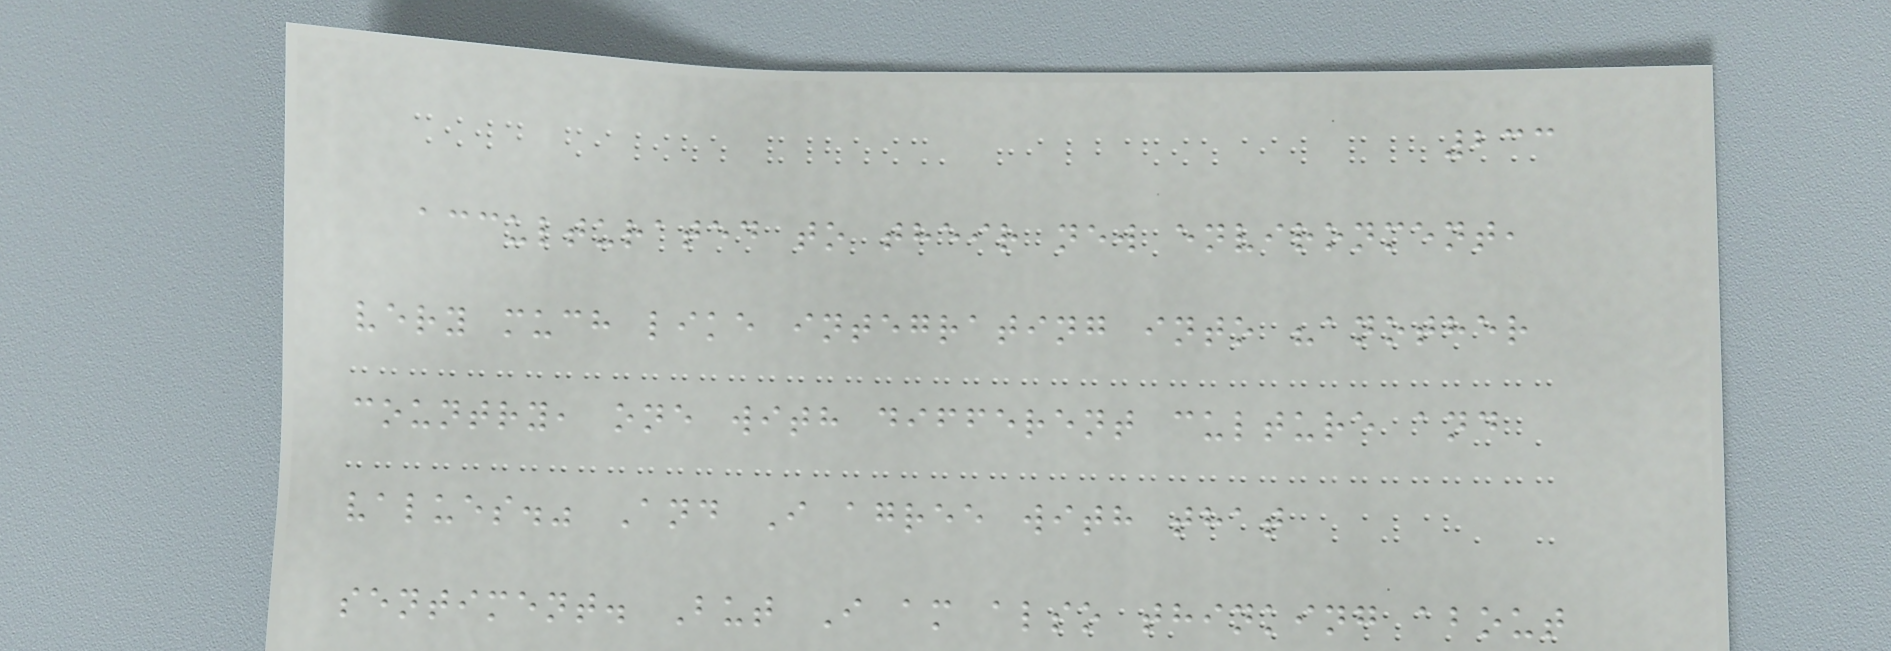233
acculturated to their new environment,
very much like integrating into "another
country, one with different culture and
values." And I agree with that
sentiment. But I am also thinking about
